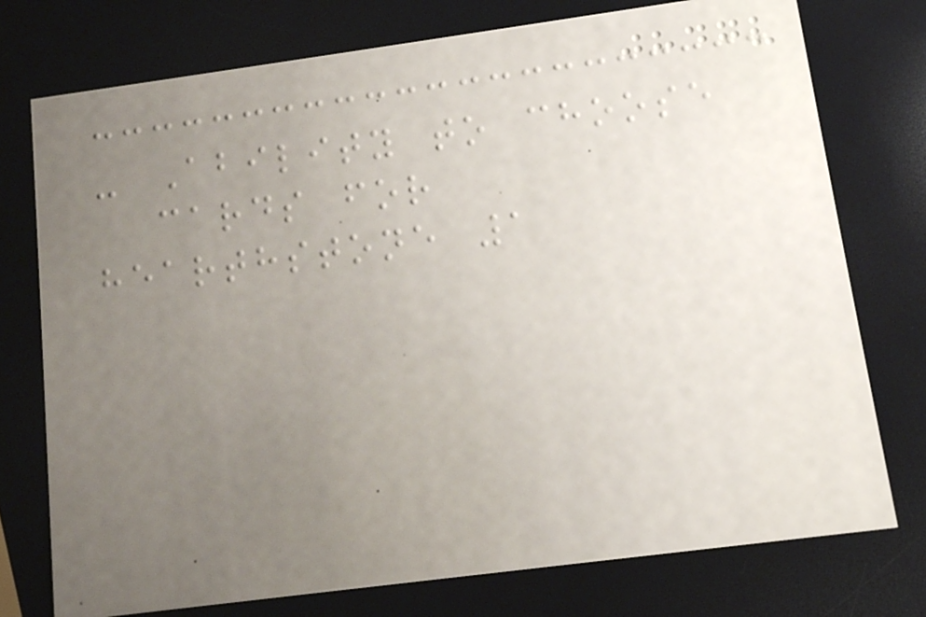- Ability to choose
cards for
hearthstone 1
